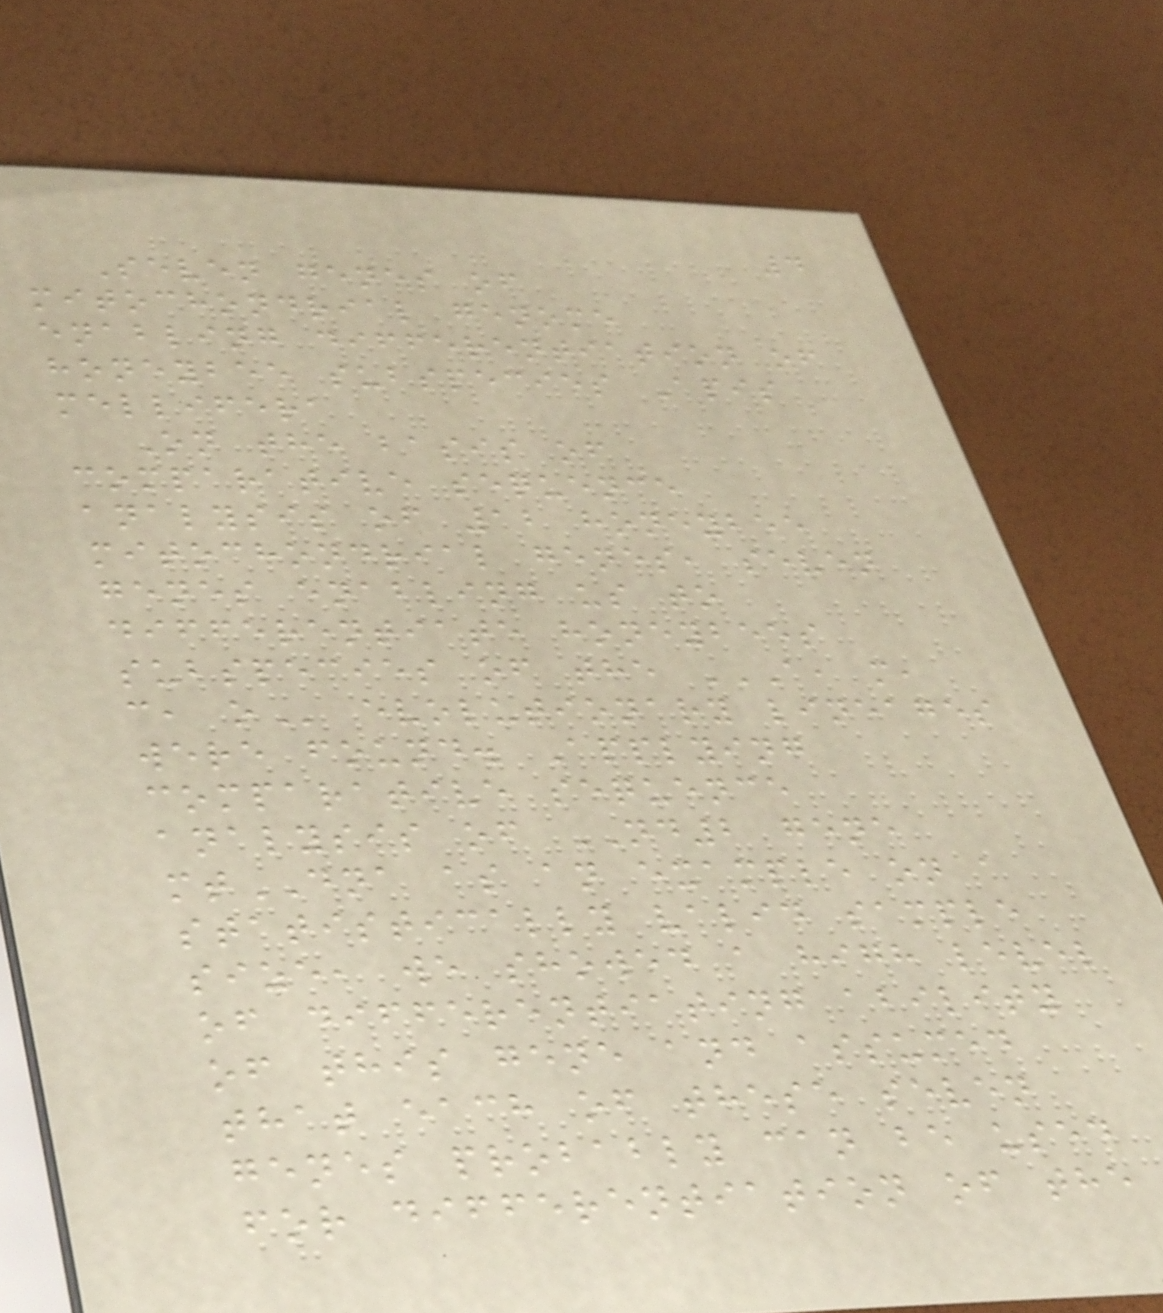4
Seven genes of
mitochondrial genome
enabling differentiation of
honeybee subspecies Apis
mellifera
On the basis of
comparative sequence
analysis of 12 honeybee
mitochondrial genes, seven
genes enabling us to
differentiate honeybees
subspecies of the A, M,
C, O evolutionary lineages
were found. Applying
comparative sequence
analysis of ND2 gene
mtDNA as an example on a
statistically valid sample
size, we showed a high level
of differentiating ability
of this gene and assumed
that each of these seven
genes probably can be used
for differentiation of the
